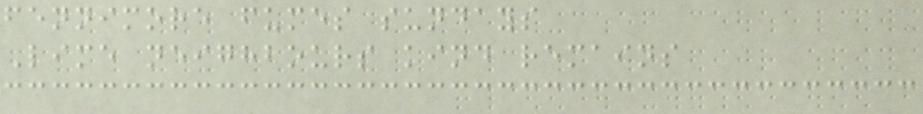fennimore fumes sundays
Lime neighbours kind remains
